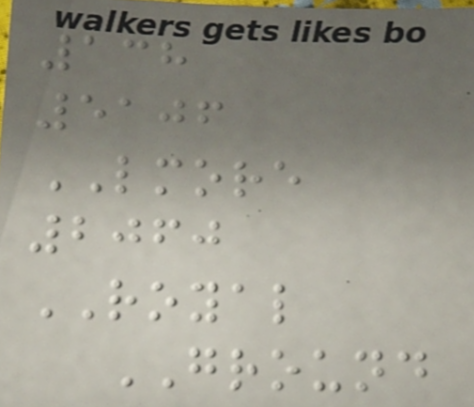138
5106
LMORE
2060
ROYAL
GROUND
